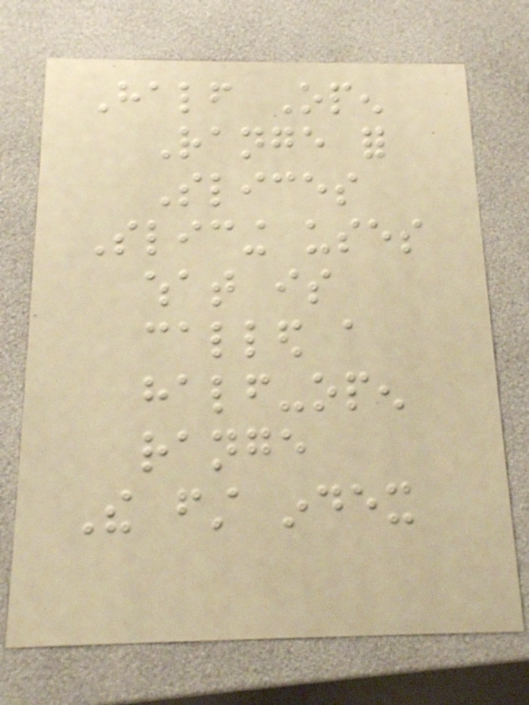Half Open
Range for
Slices
Slicing uses
what is
called a
half-open
range
The first index
